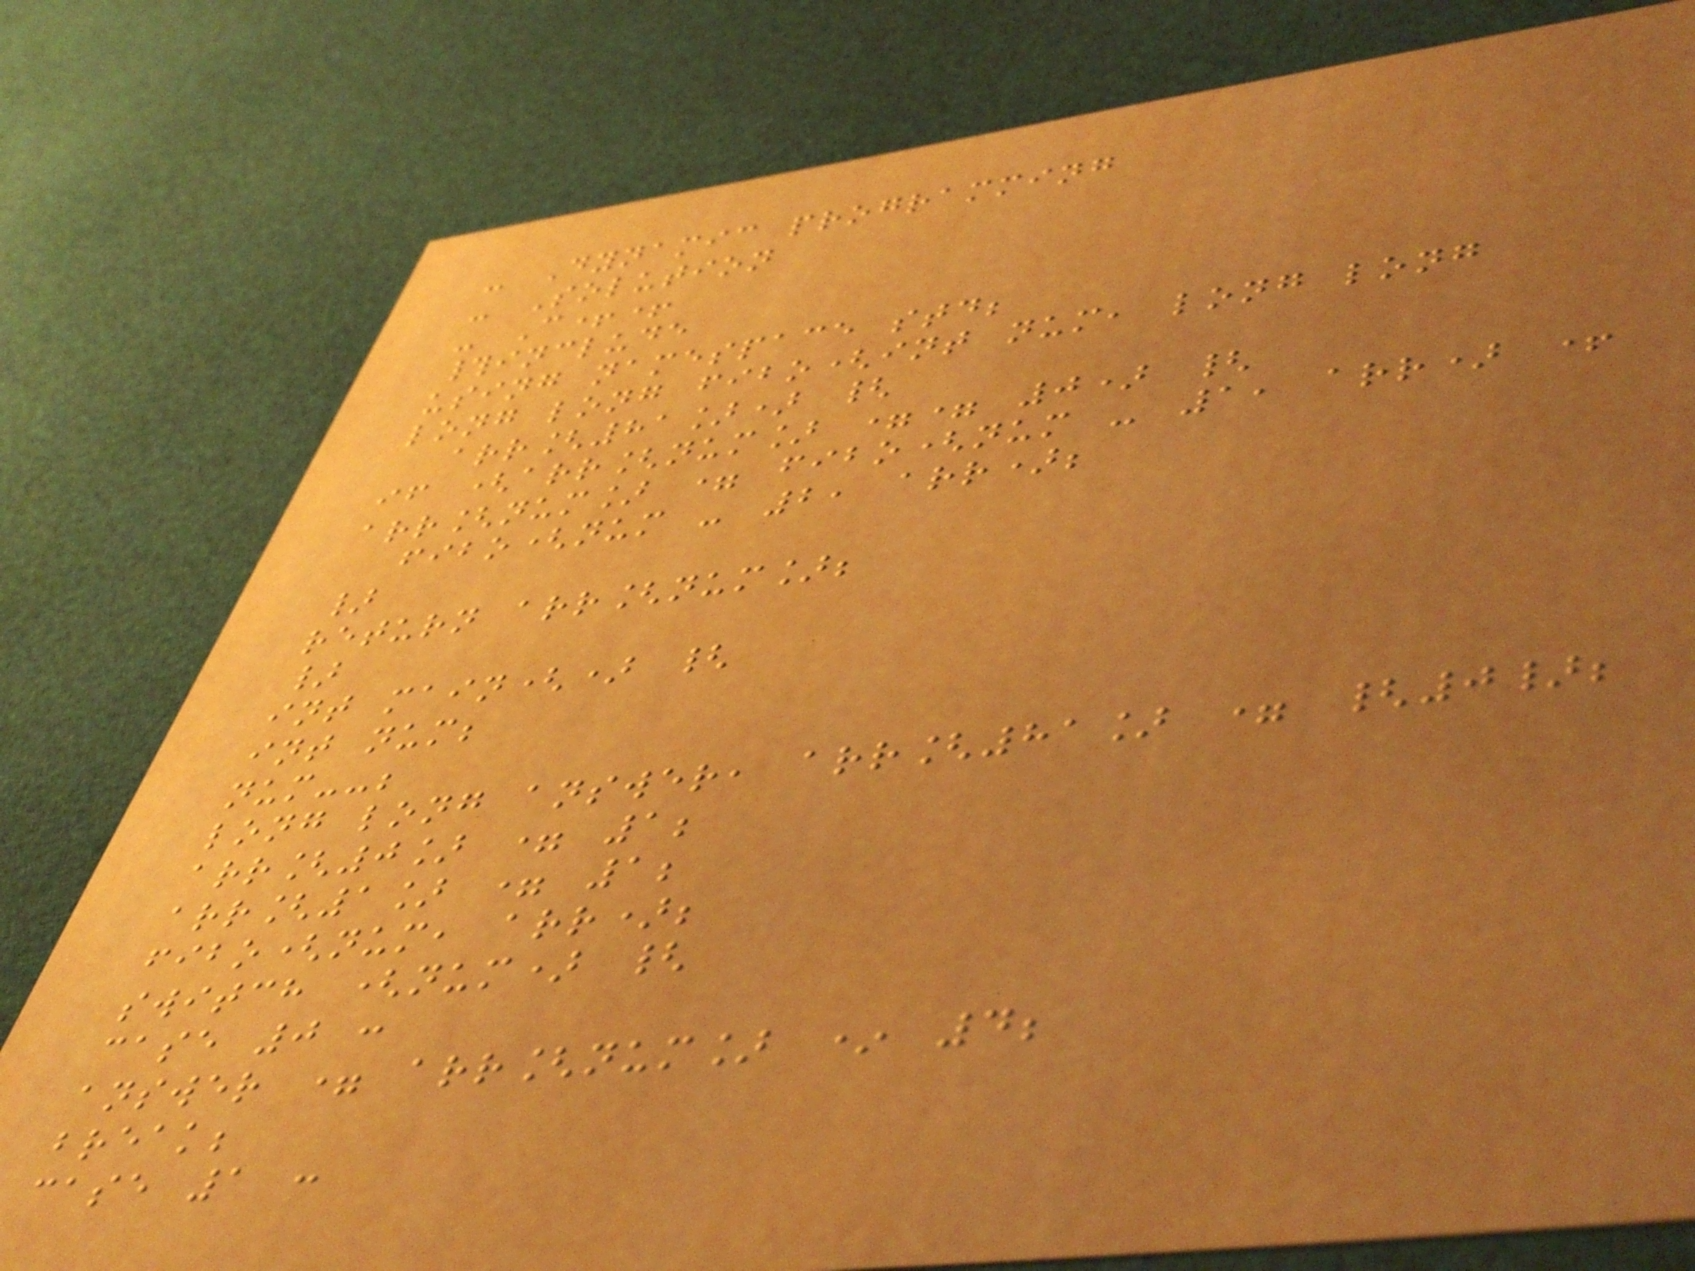- Dynamic programming
- Solution
- C++
#include
using namespace std;
long long fibo(int num, long long
arr[81]) {
if (arr[num] == 0) {
arr[num] = fibo(num - 1, arr) +
fibo(num - 2, arr);
}
return arr[num];
}
int main() {
int num;
num--;
long long answer, arr[81] = {0};
arr[0] = 1;
arr[1] = 1;
fibo(num, arr);
switch (num) {
case 0 :
answer = arr[num] * 4;
break;
case 1 :
